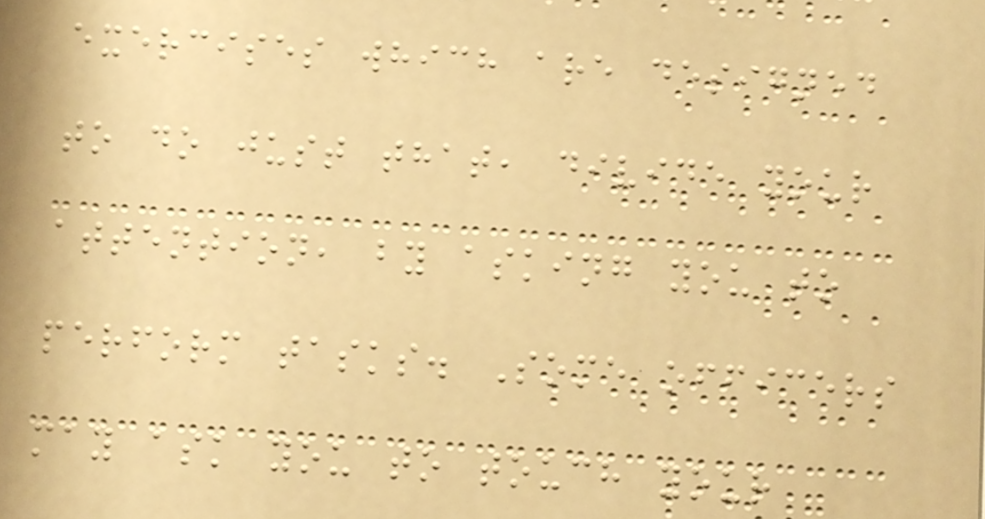exercises which are designed
to do just that, divide your
attention, by asking you to
perform tasks. Some officers
may ask you to touch your
